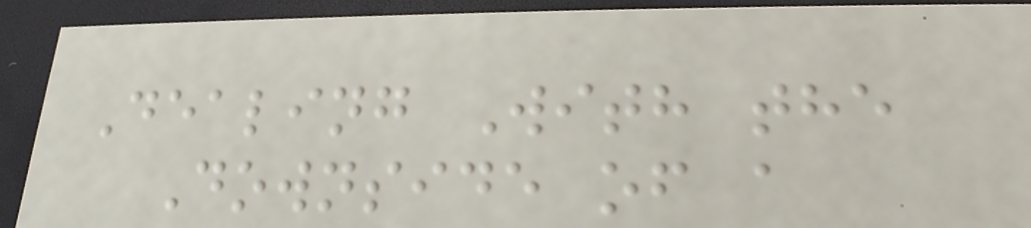Dealing With the
Downside of a
